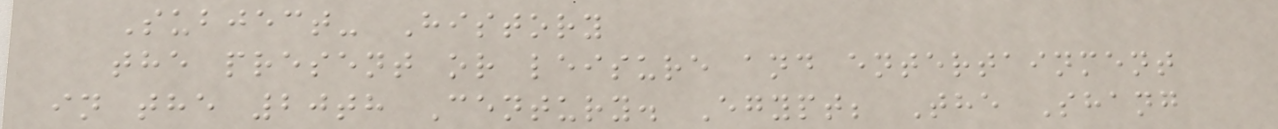Subject- History
the present or leisure and entertainment
in the 20th Century. Egypt; The Shang
